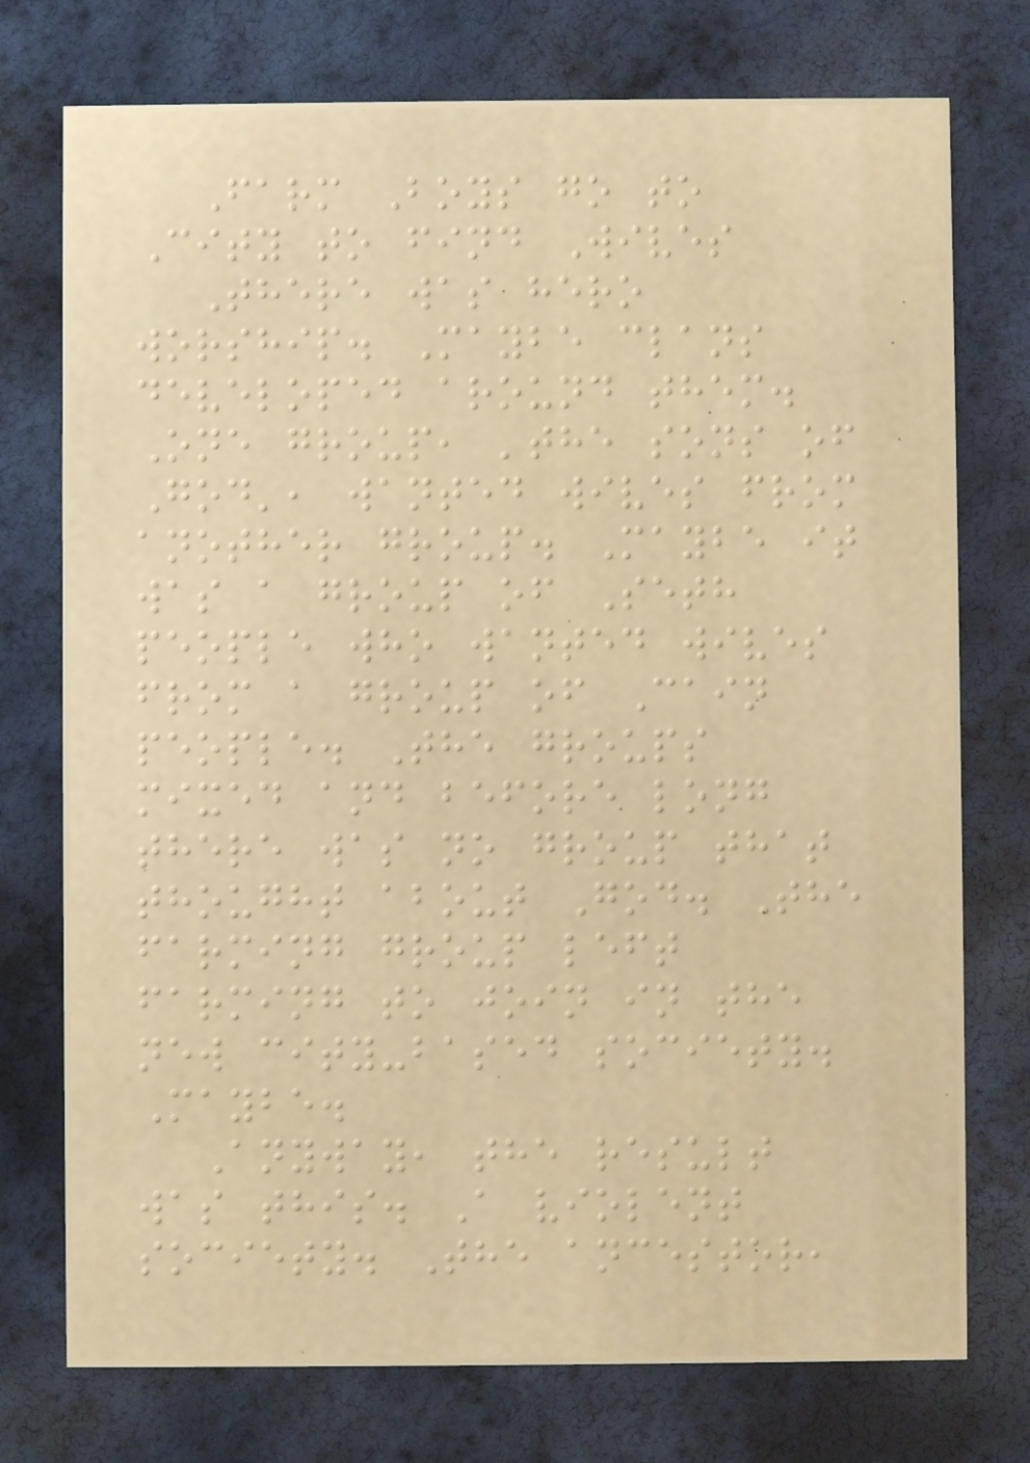Farm Boys go to
City to find Wives
There was hero
worship. Maybe clans
developed around them.
One group, 'the sons of
God', wanted wives from
another group. Maybe it
was a group of Seth
people who wanted wives
from a group of Cain
people. The groups
mixed and before long
there was no group that
thought about God. The
farming group left
farming to join in the
new city-based society.
Maybe.
Anyway, the result
was this. A violent
society. The ancestor,
